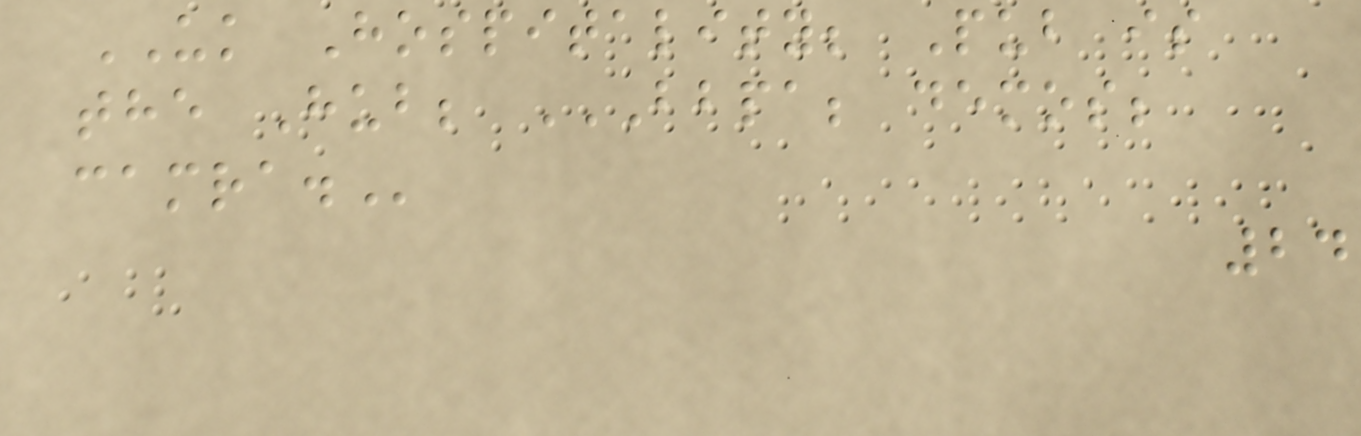UK Hospitality; Pub is
the Hub; BBPA; DEMOS;
CAMRA.
24
